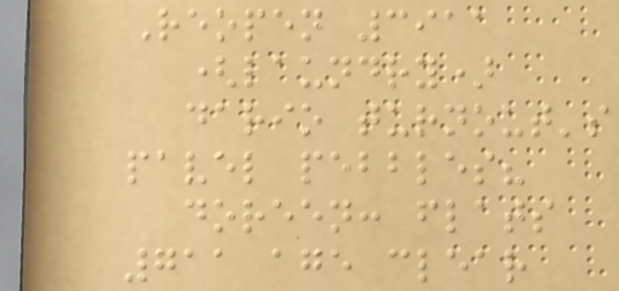Reopen 3911
(laundry)
dario turnout's
pavel pebbles?
doreen: flats
711 age clear
